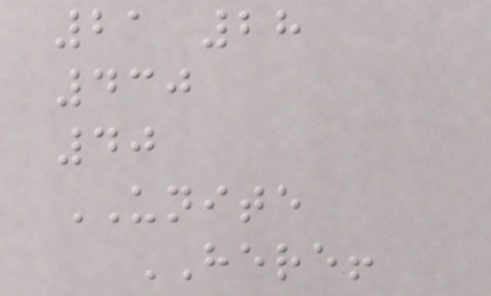21 28
430
40
UNITE
HERE!
